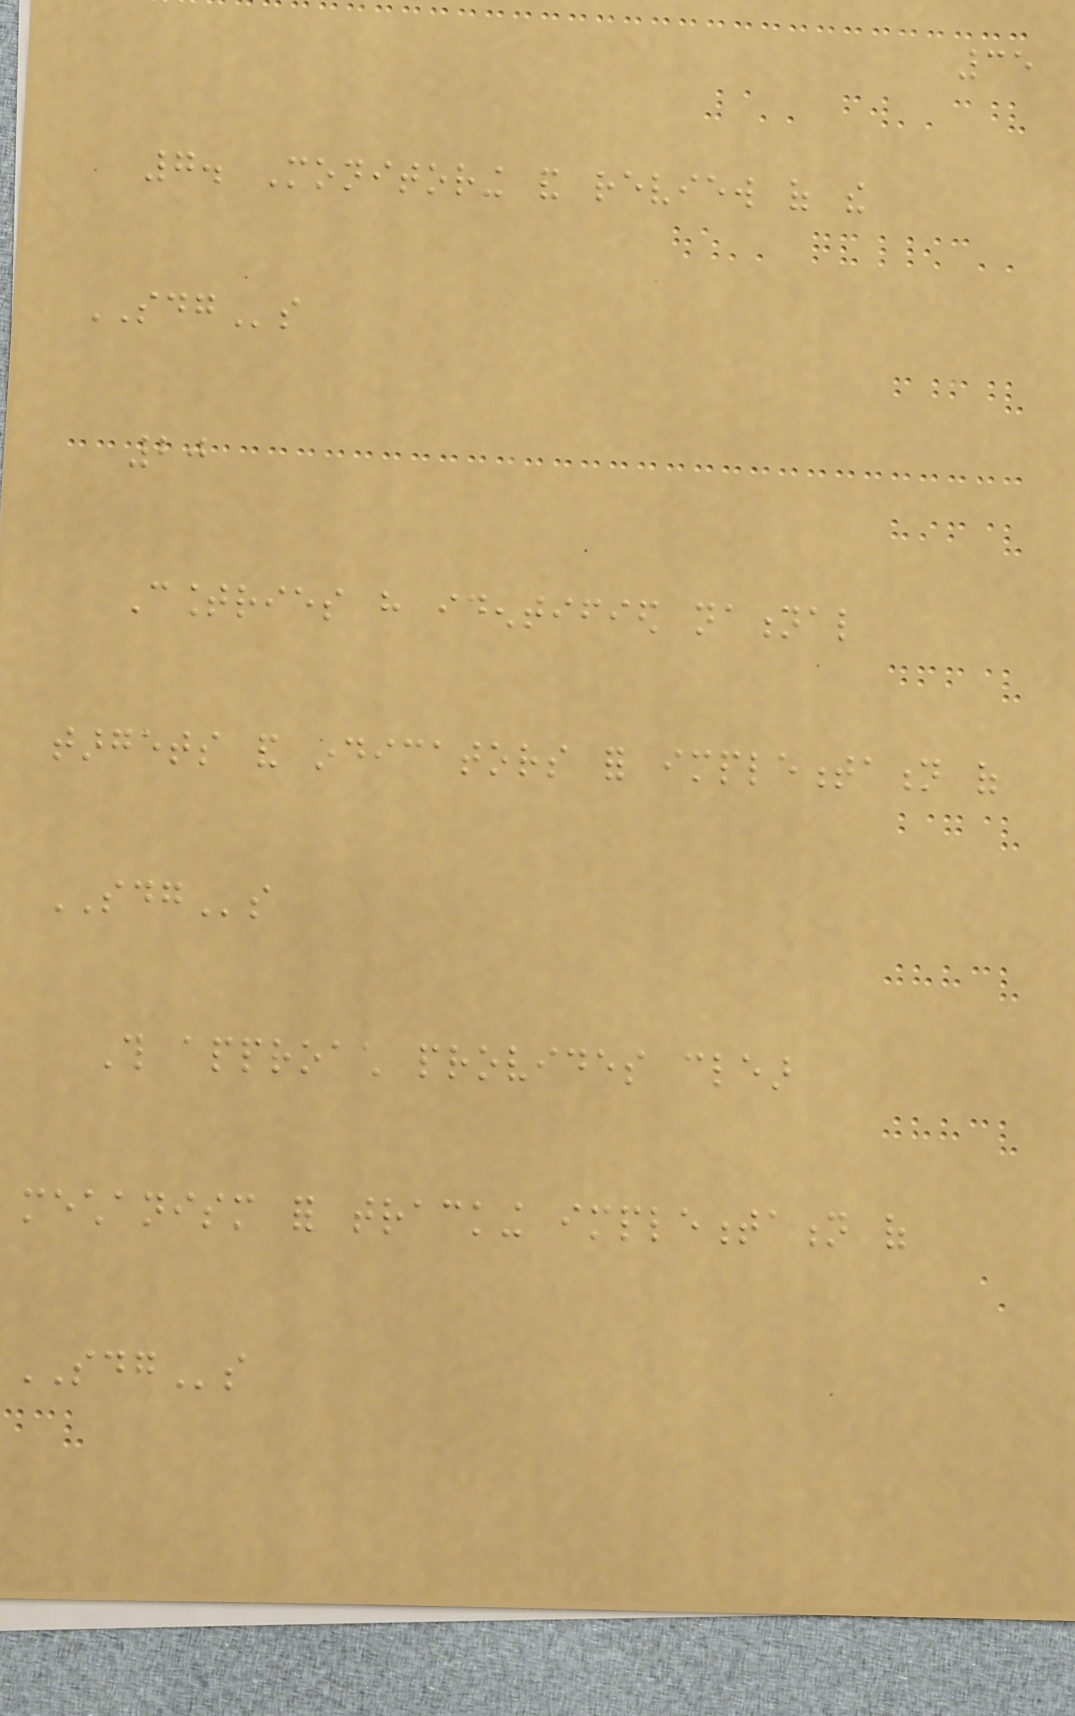35
7. Monitoring and review of the
SDGs
20
Countries have identified national
targets and indicators for implementation of
SDGs
This approach provides clear
mechanism for tracking implementation of
SDGs
